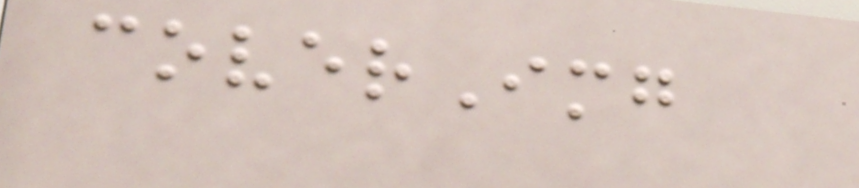coverImg
